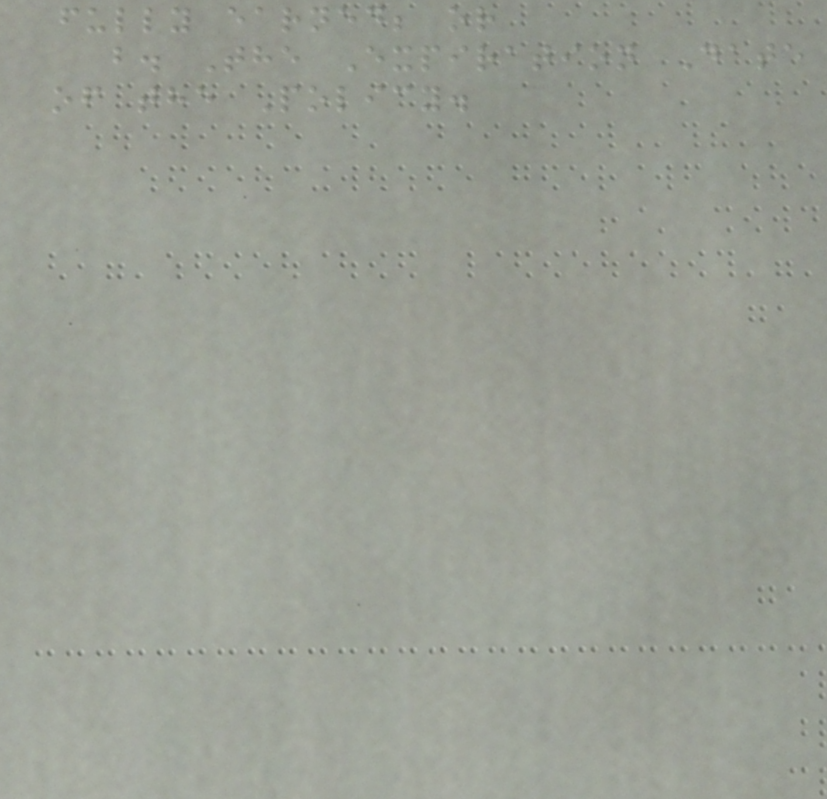fully earned; or
b. The Expiration Date
of the Policy.
